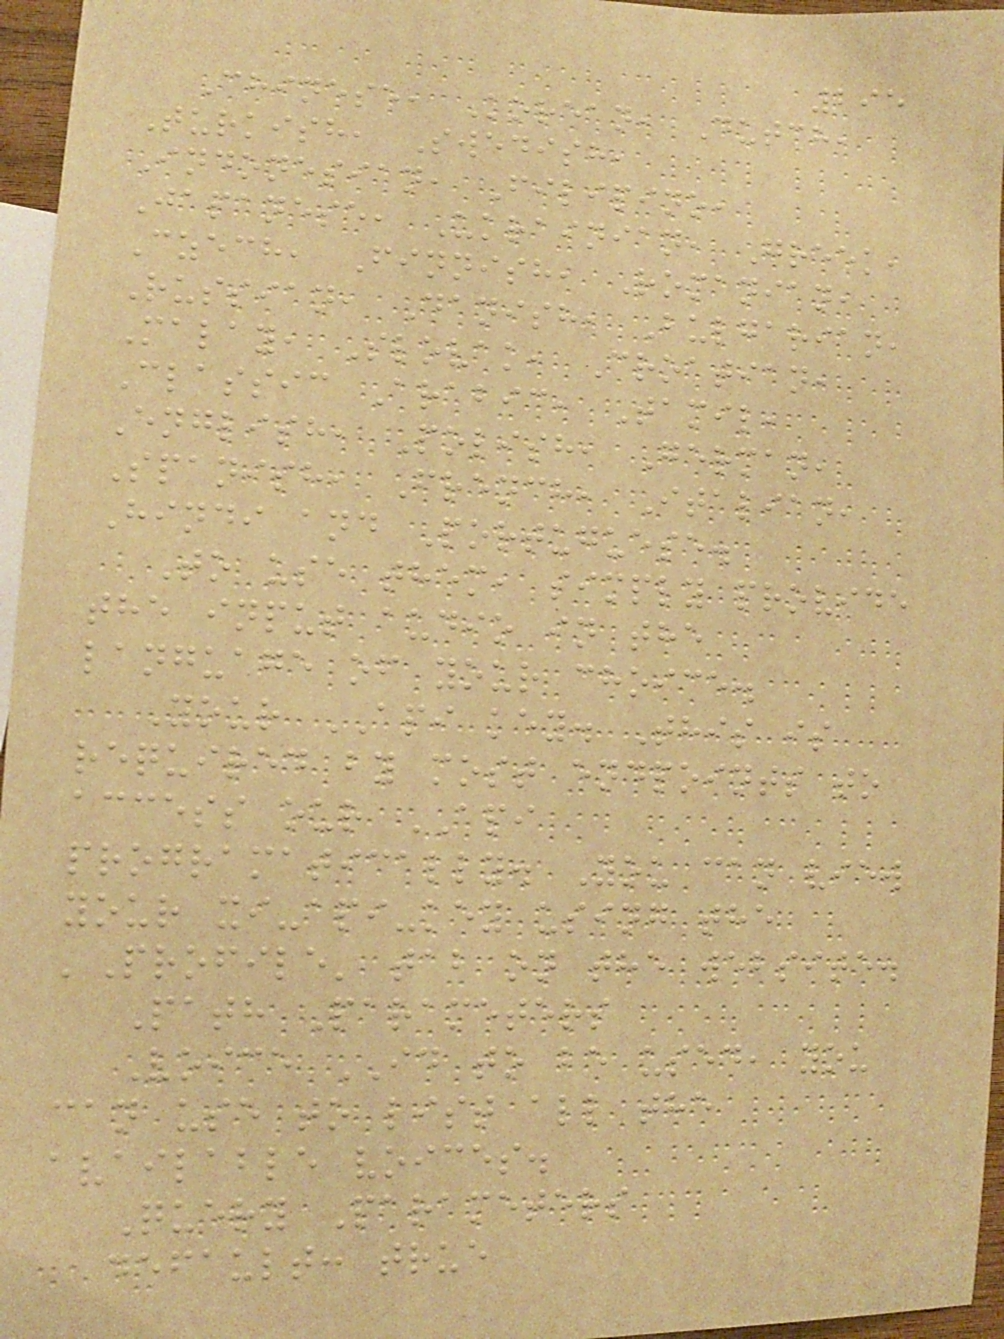295
Chinese, Korean, Dutch,
Turkish, Swedish,
Indonesian, Filipino,
Japanese, Ukrainian, Greek,
Czech, Finnish, Romanian,
Russian, Danish, Bulgarian,
Malay, Slovak, Croatian,
Classic Arabic, Tamil,
English, Polish, German,
Spanish, French, Italian,
Hindi and Portuguese.
To use them, simply provide
the input audio in the
language of your choice.
Your API key. This is
required by most endpoints to
access our API
programatically. You can view
your xi-api-key using the
'Profile' tab on the website.
Path Parameters
Voice ID to be used, you
can use to list all the
available voices.
Query Parameters
default: true
